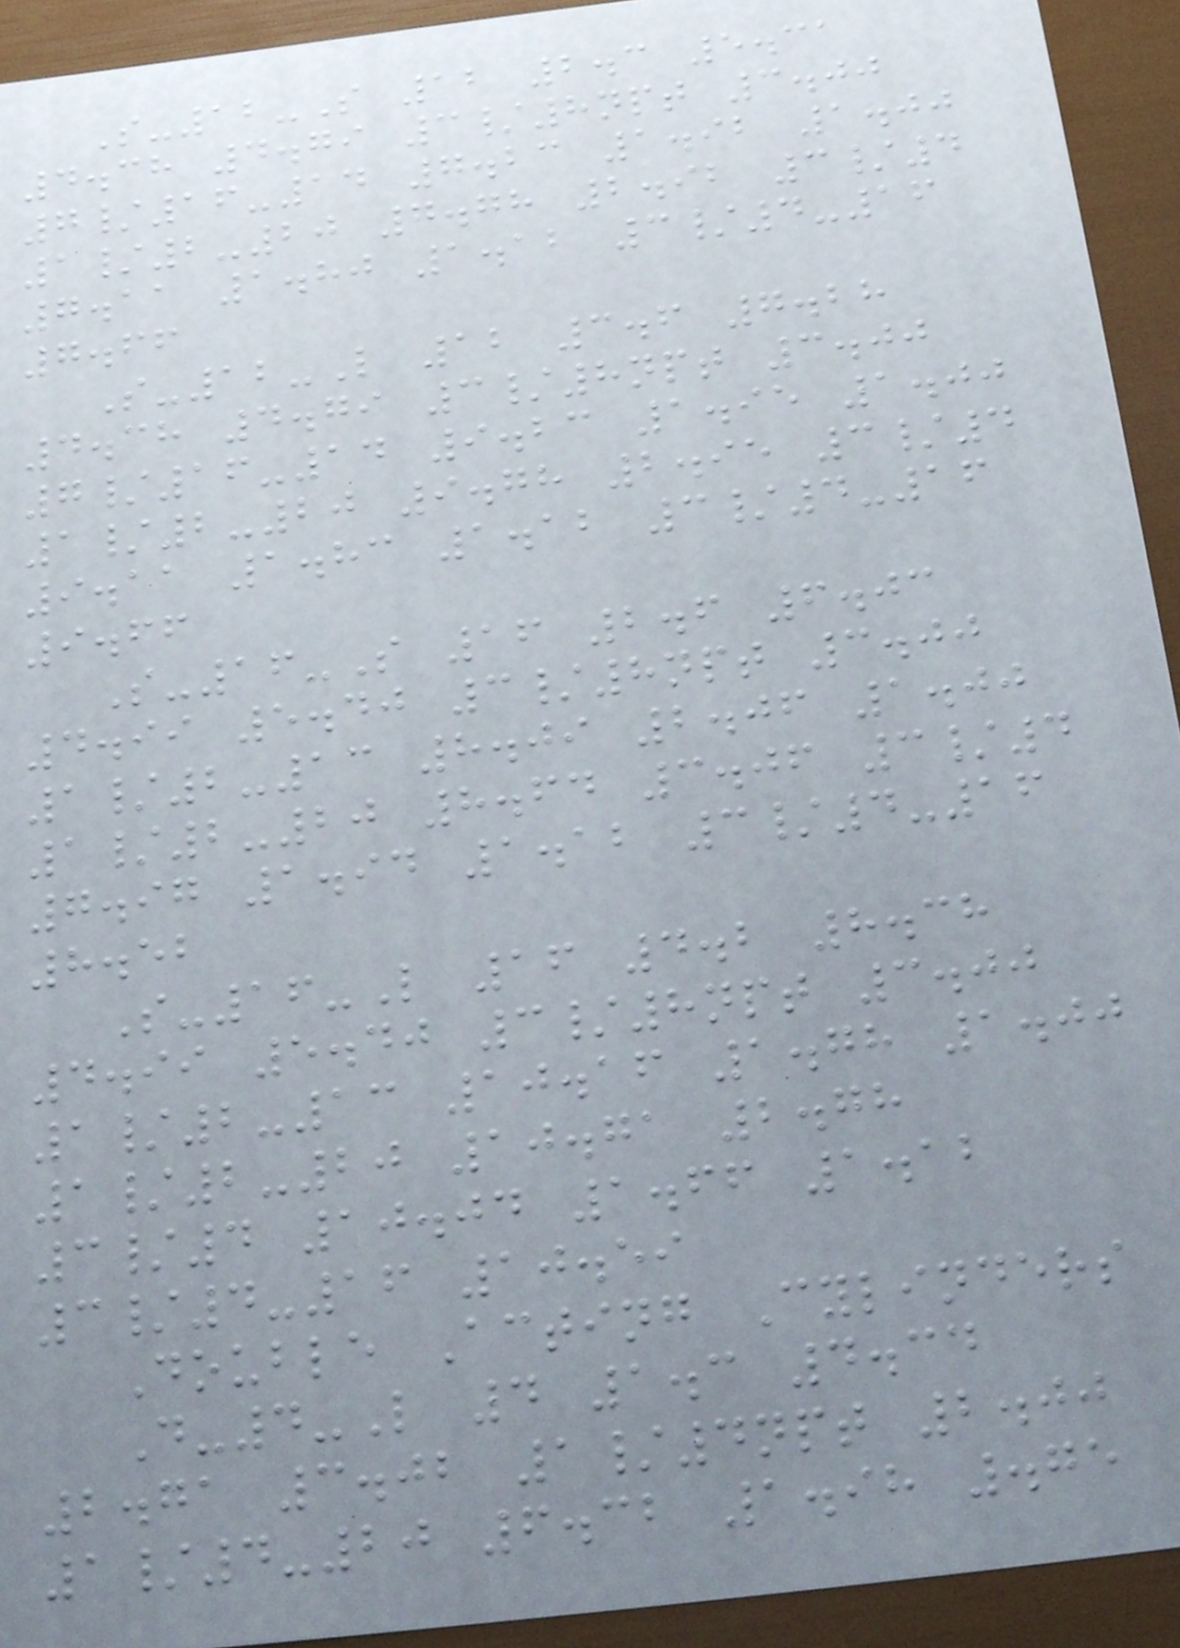S-12-S 12 2.3 5.31
4.38 4.79 3/8npt 3.00
7/16-14 7.23 1.92 1.00
1/2-20 7.78 2.92 3/4
7.11 1.80 1.12 3/4-16
7.66
S-12-L 12 3.6 7.28
4.38 4.79 3/8npt 3.00
7/16-14 9.23 1.95 1.00
1/2-20 9.78 2.95 3/4
9.11 1.83 1.12 3/4-16
9.66
S-16-S 16 2.6 6.03
4.99 5.40 3/8npt 3.00
1/2-13 8.09 2.06 1.00
1/2-20 8.64 3.06 3/4
7.97 1.94 1.12 3/4-16
8.52
S-16-L 16 4.2 8.38
4.99 5.40 3/8npt 3.00
1/2-13 10.16 1.78 1.00
1/2-20 10.71 2.78
3/4 10.04 1.66 1.12
3/4-16 10.59
Double Acting Cylinders
D-4-L 4 1.3 4.34
2.71 3.02 1/4npt 2.00
1/4-20 6.32 1.98 .75
